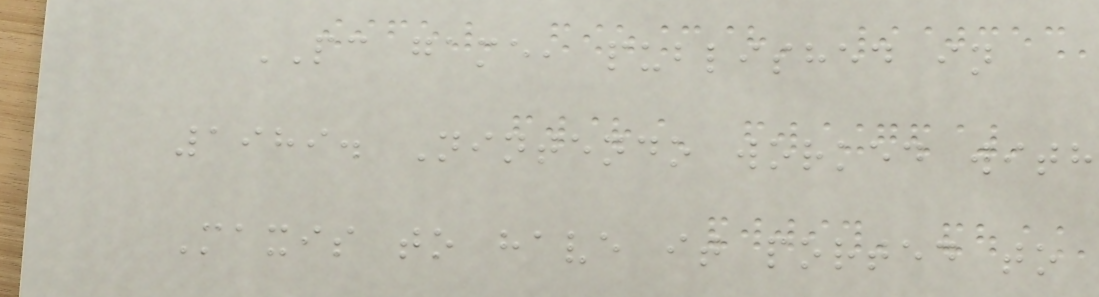PC game, published in
1989. Nintendo worked with
Maxis to have it ported to
